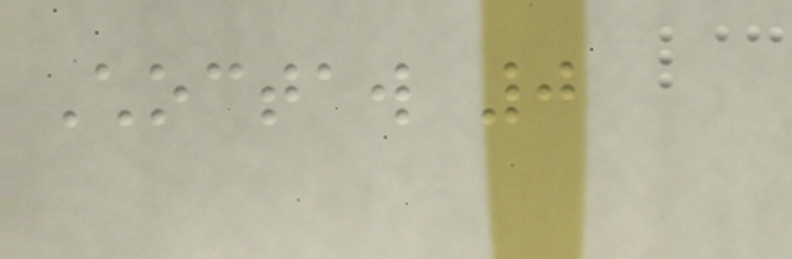Choctaw 0
